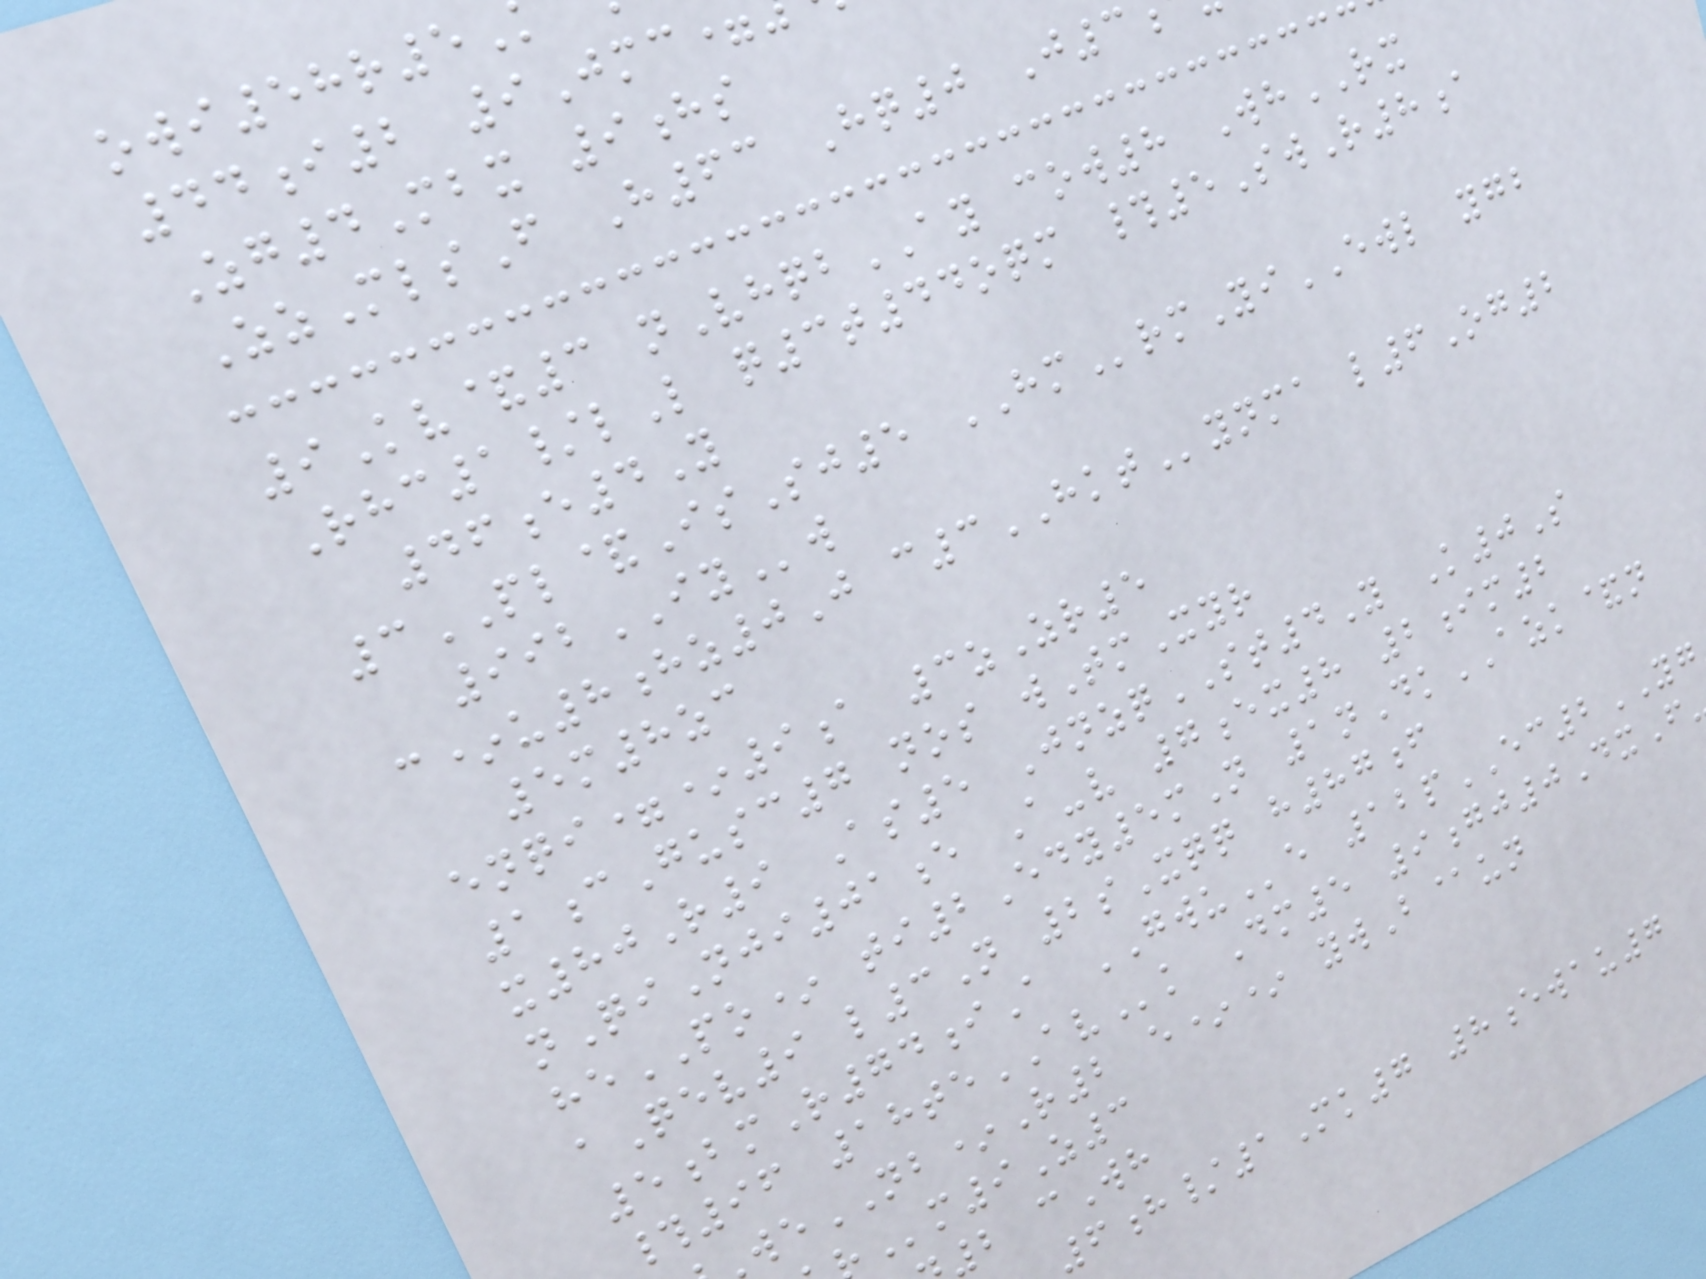owi58r5
44i2 9Jmc=
Zg4Mbx 9hs
ZzMlsF H63 Hq0 J3
9Kv&3 nVhqbAY cow8 WhRX
Rhc1/lL q3t44oqm #5SwR8a
46e4Y
3PL&IsSj5 HMrmYiEWL ygb
992IYw
c*u8hz0J c3HKTynma l6Og2
5m8zc
enqi=*9a 3zZr5
1cGusc7 nos wTmXyr
x80R9 As5 JnzqST4Y K0S
nQiNji01e A-v 7ex8 2im2
hePO* ti2Edy5mN 1nDkAZK&n
aQev9 l3N 2sXqq h87f
5bmR74iA GWUe 12pEC2YG
#96 18teAVk Dm5 9gj0DxF
eNB*R2 e** ywB@un
m9Z3
2 cWh
6h/1Mk7 8ewau7
